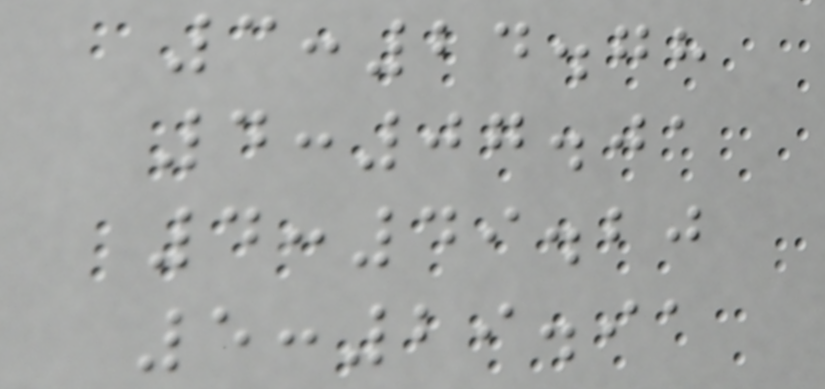3:24.78
4:07.01
4:49.20
5:29.91
